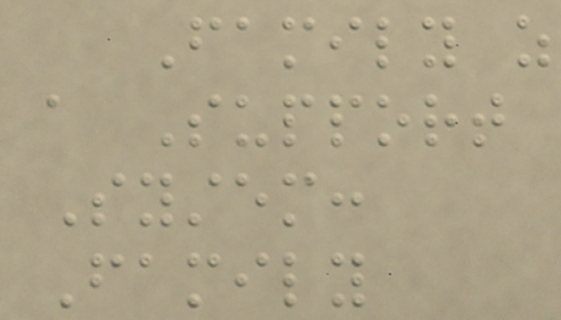Family as
a Support
System:
Family
